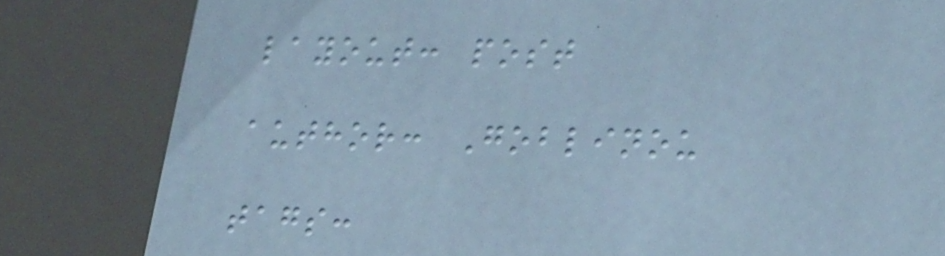layout: post
author: Goblinou
tags:
